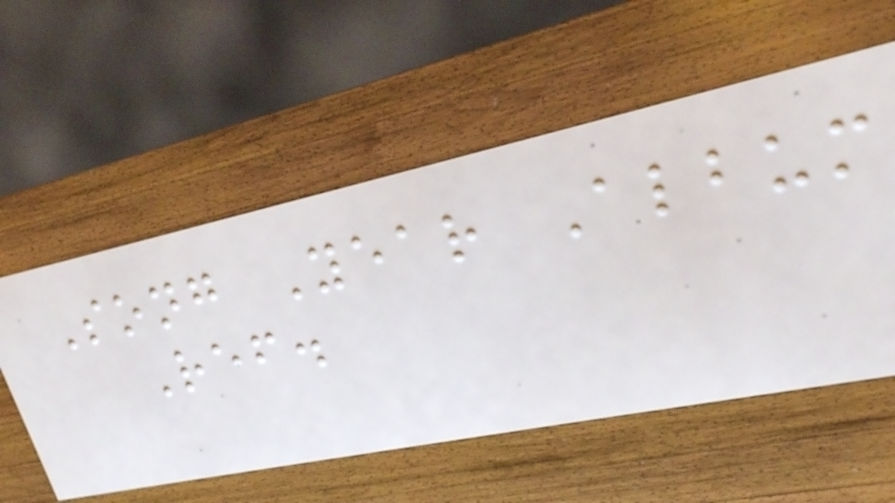Song Year Album
Ref.
